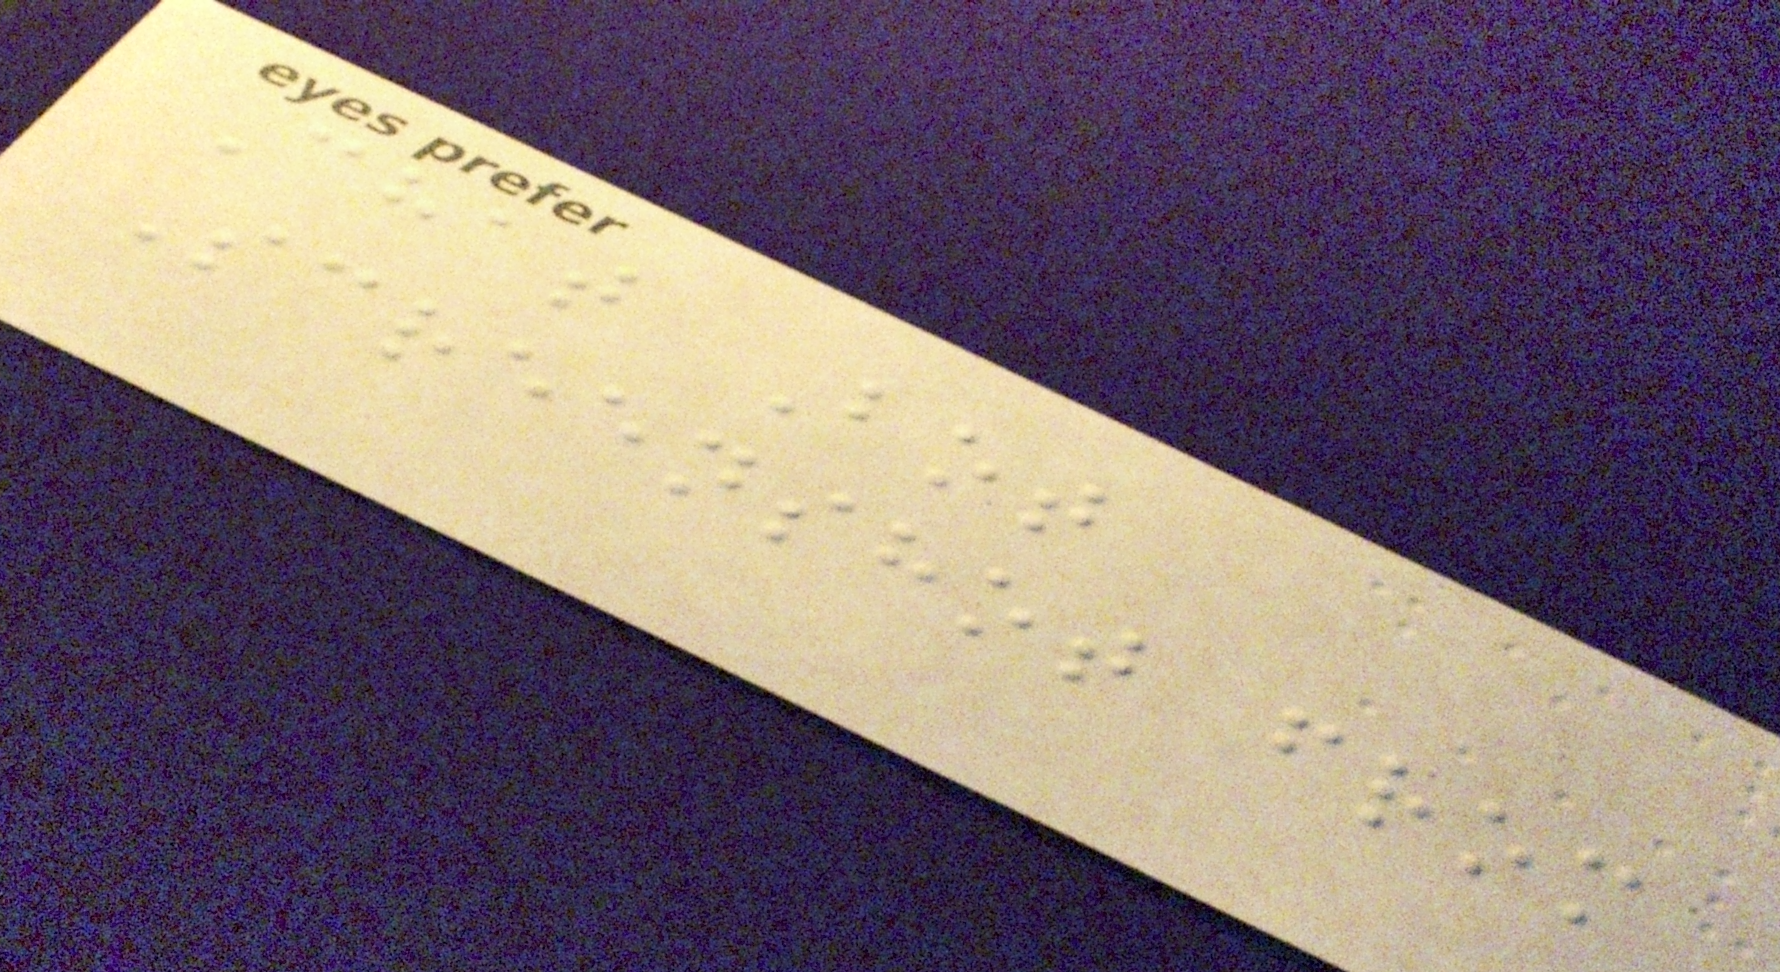Chat Bot
Screenshot from
